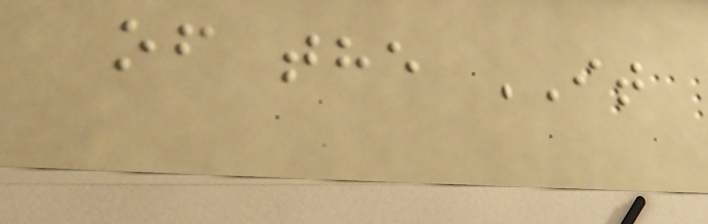of the IT
